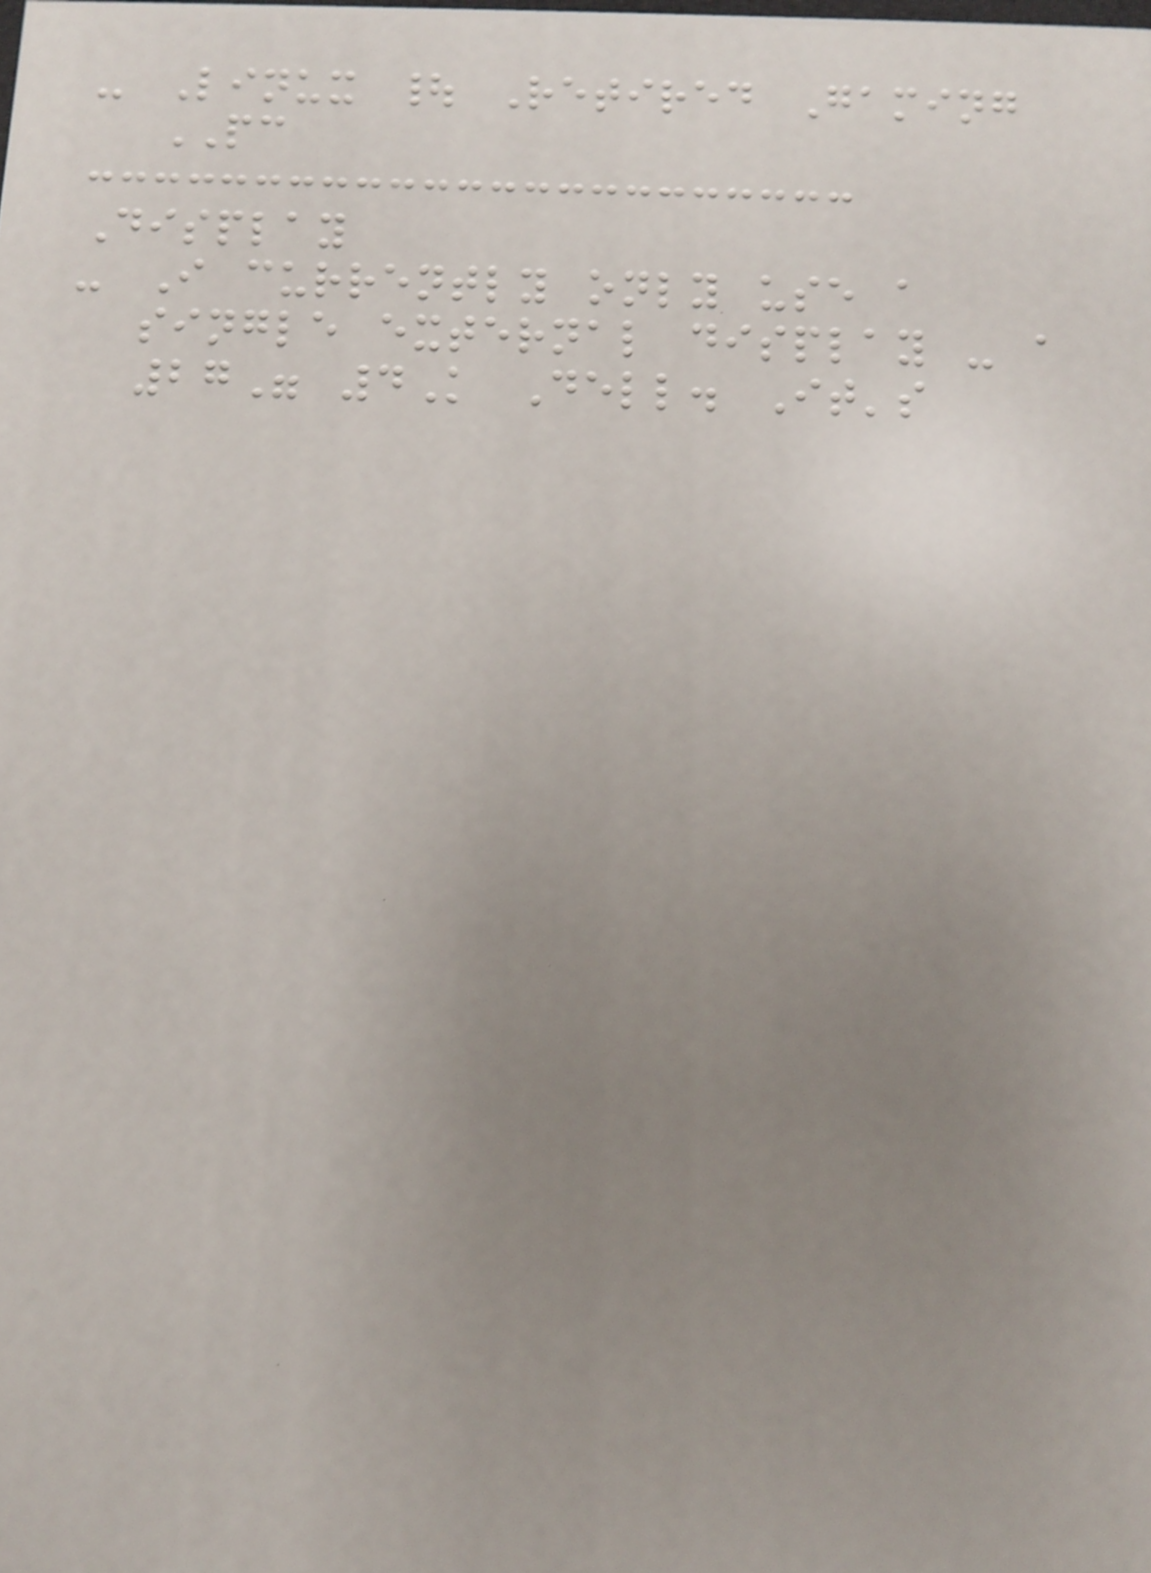- Linux | Retired Gaming
PC
Display
- I currently only use a
single external display - a
27" 4K Dell. It's
